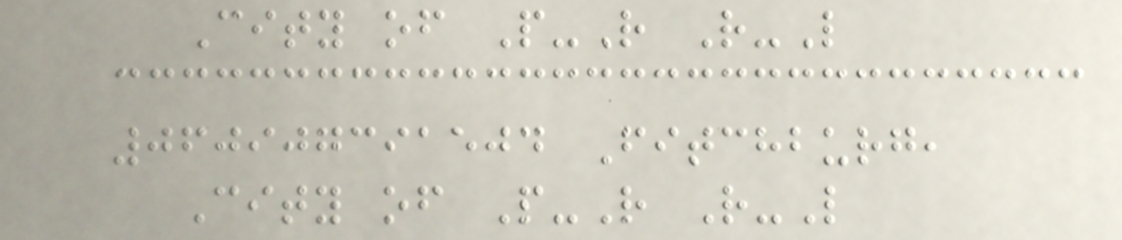City of P-R R-L
060907391504 Fitchburg,
City of P-R R-L
